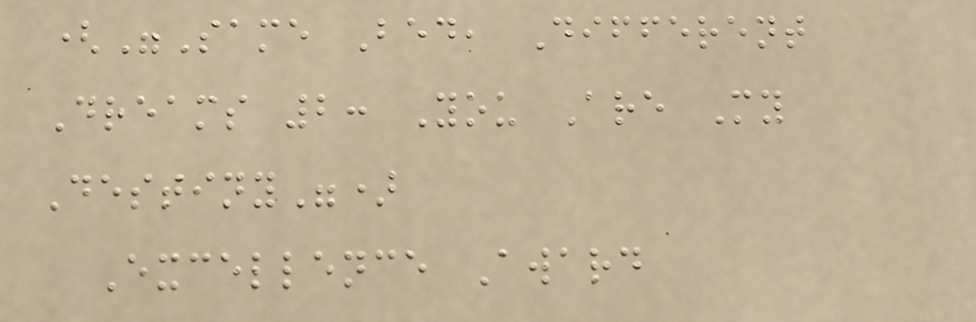("Same Bed, Different
Dreams 2: You Are My
Destiny")
Excellence Award
